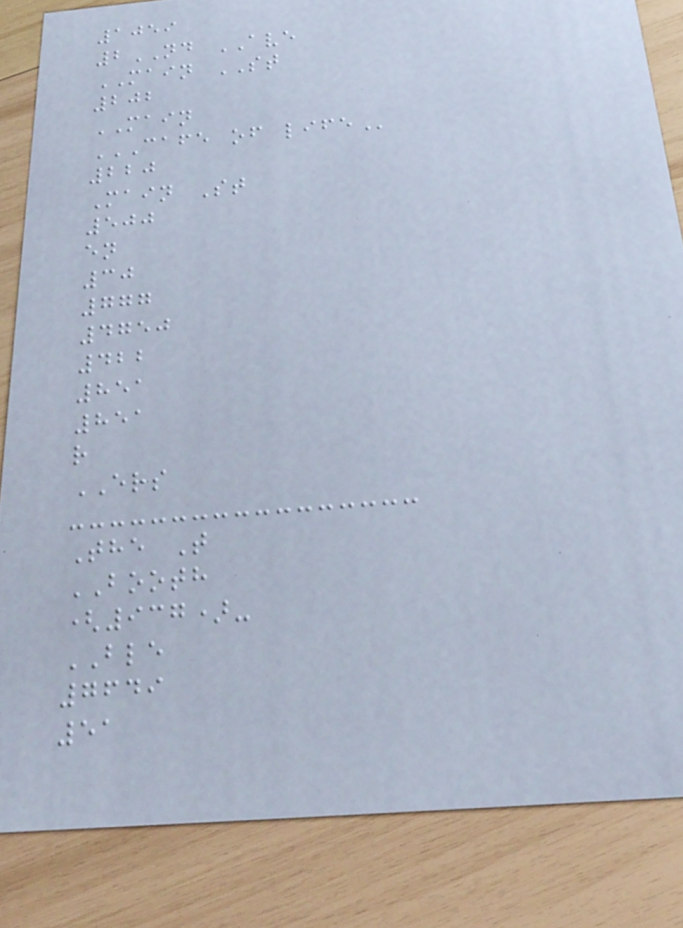1059
2ND AVE
MAIN ST
202
MAIN
CAFE OF LIFE
220
Main St
500
en
30
777
4750
422
851
851
r
ERS
The T
BOOTH
(937)-
BLE
7649
51
